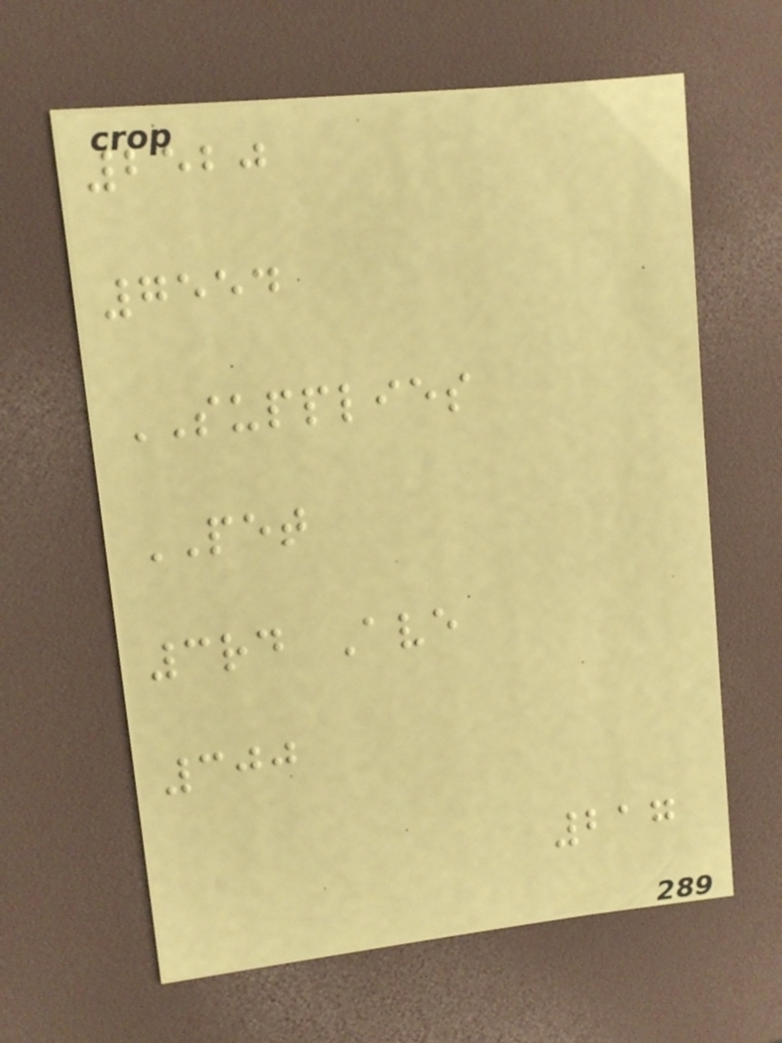2520
7554
SUPPLIES
PET
3rd Ave
300
217
